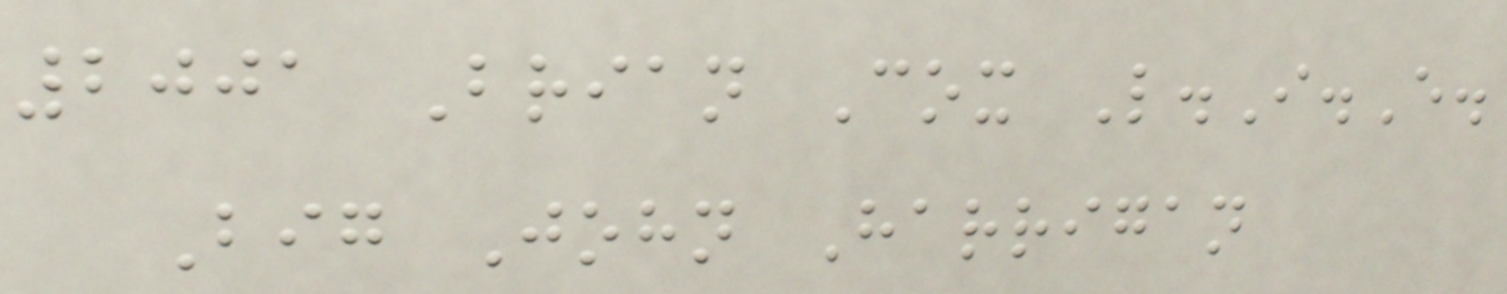2001 Brian Cox L.I.E.
Big John Harrigan
